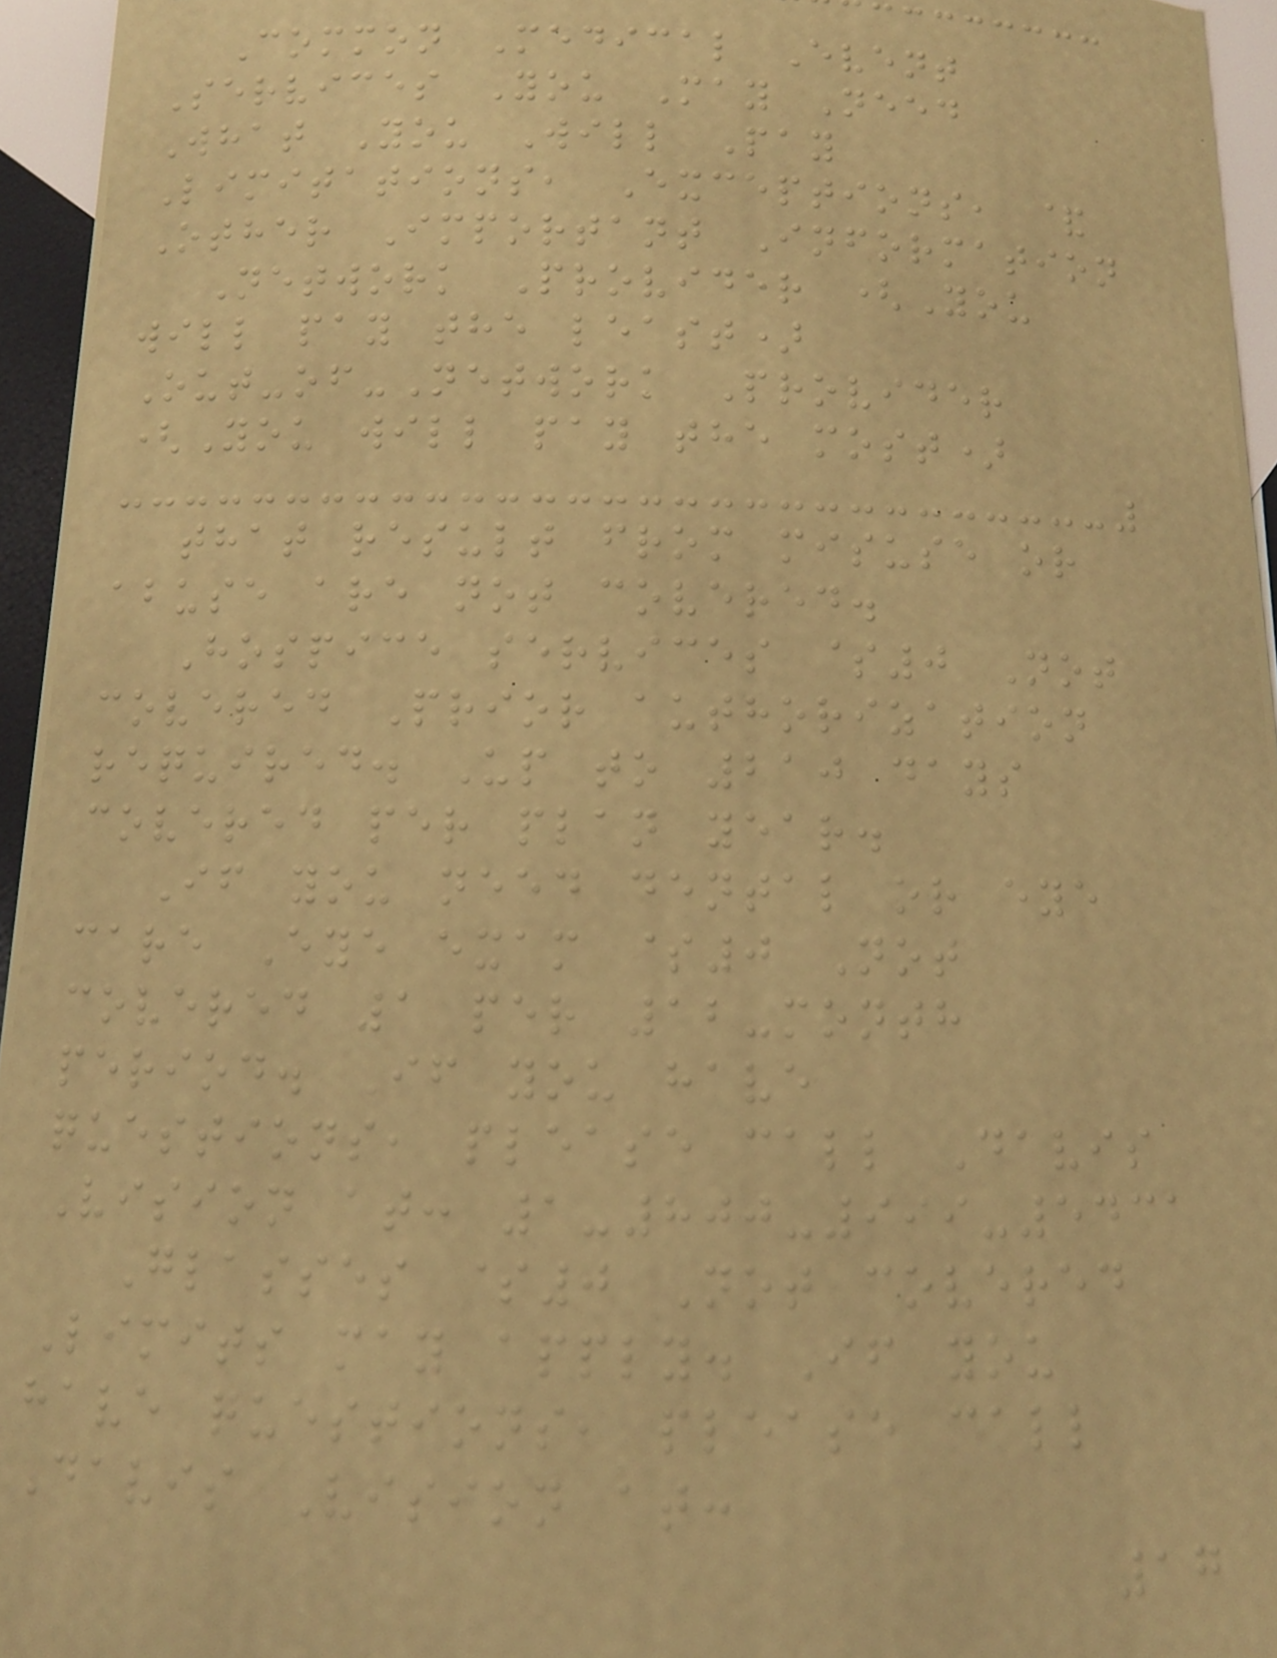Common Medical Event
Services You May Need
What You Will Pay
Limitations, Exceptions, &
Other Important Information
Network Provider (You
will pay the least)
Out-of-Network Provider
(You will pay the most)
that result from misuse or
abuse are not covered.
Hospice services $0 Not
covered Prior authorization
required. Up to 210 days
covered per plan year.
If you need dental or eye
care Eye exam $0 Not
covered 1 per 12-month
period. If you have
questions, please call Davis
Vision at: 1-800-999-5431
Glasses $0 Not covered
Limits may apply. If you
have questions, please call
Davis Vision at:
17
